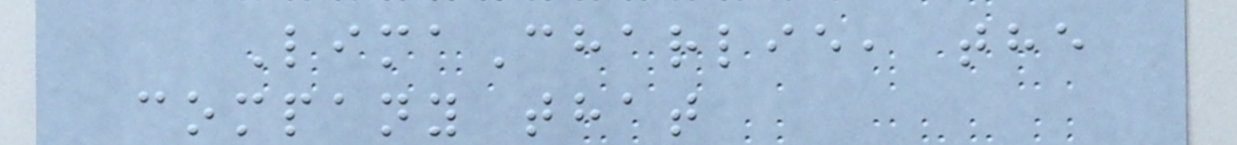LimaCharlie, the
company that
